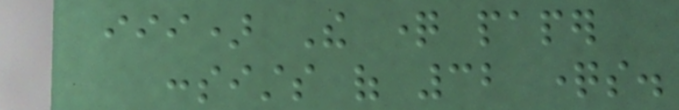iii) The question paper
consists of 32 questions.
